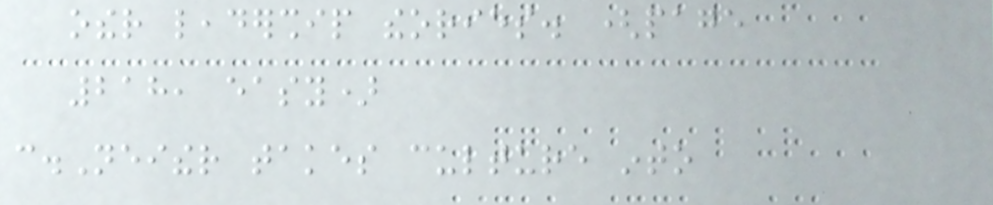other leadership theories. (page
218, easy)
c.Neither takes culture into
